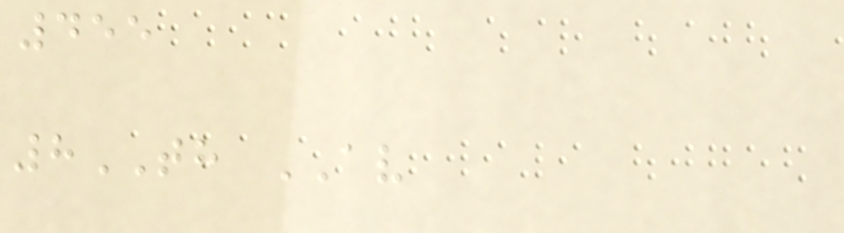455
8TH AV
